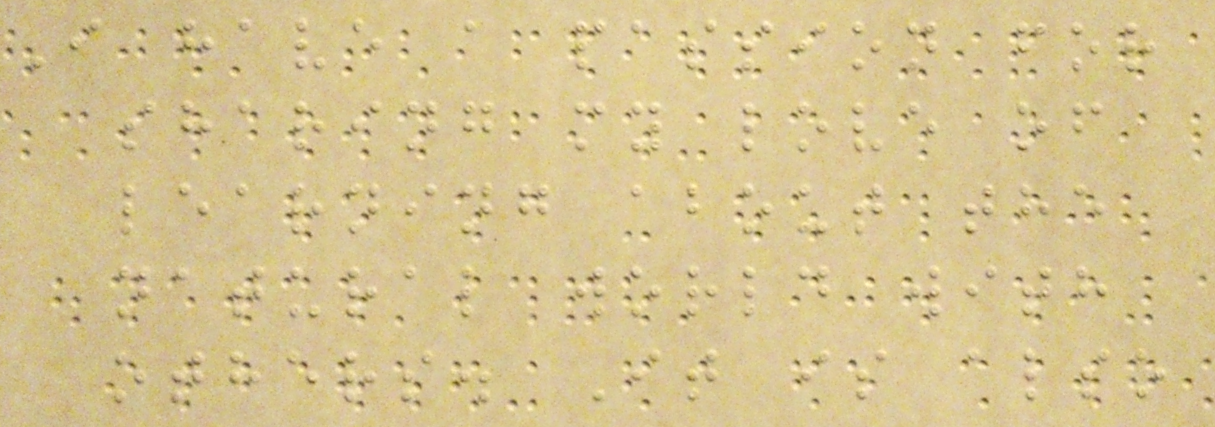I have a passion for
sharing my love of
learning about the
natural world with
others. It is also
